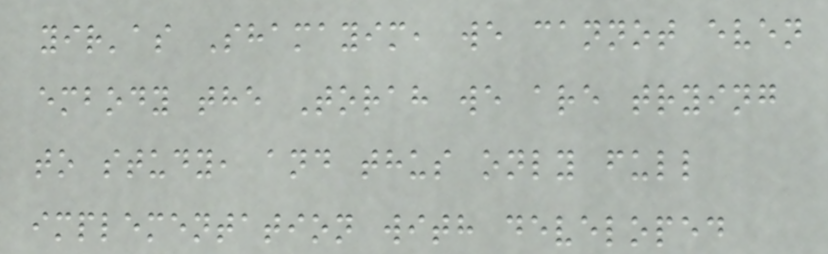yir'as Shamayim, we cannot even
embody the Torah we are trying
to study, and thus only full
implementation with developed
